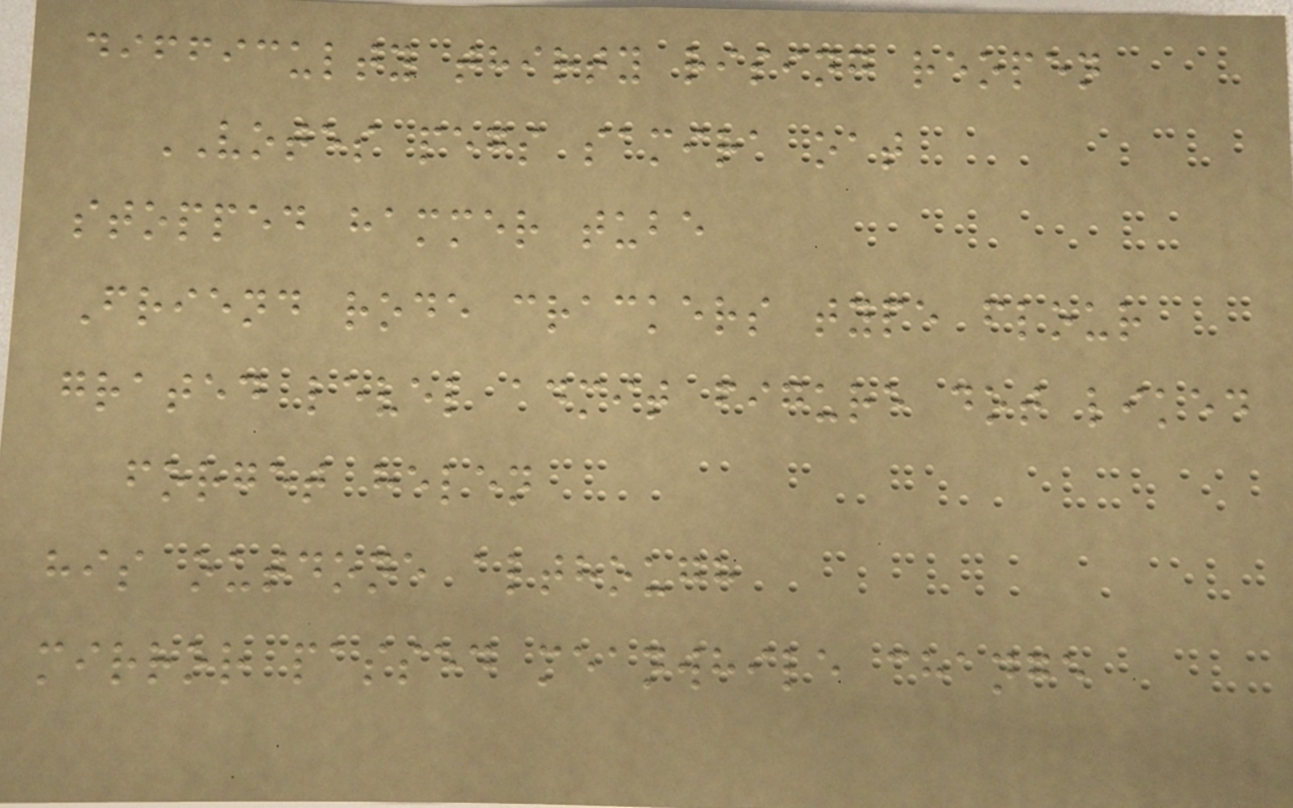difficulty thirty rising reopen
VOTES pegs samira oat
stopped hammer tube
Friend rode crackers type flour
grated level admit figure dot liked
forget helen
his outdone although
mirror passed meanwhile change
